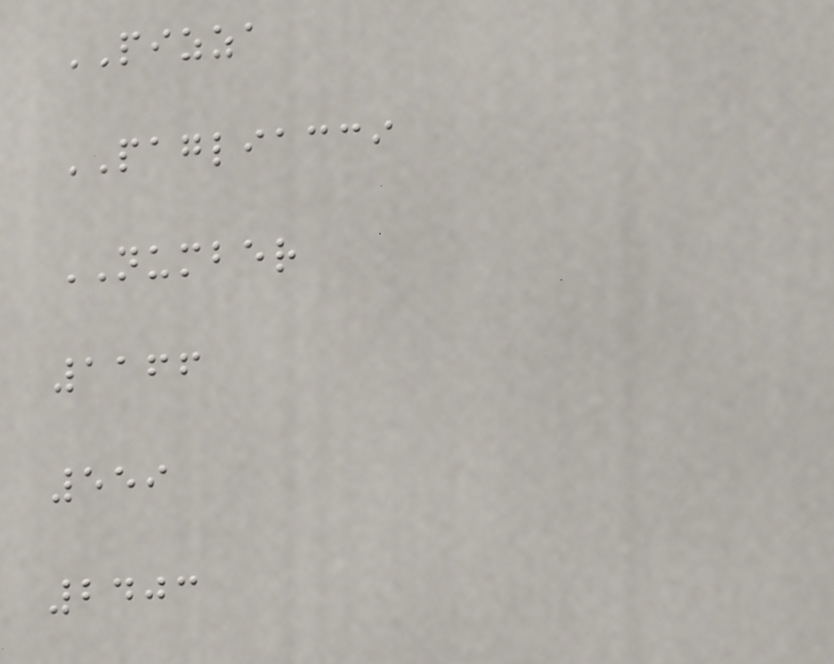PIZZA
PAGLIACCI
NUMBER
1166
559
2403
